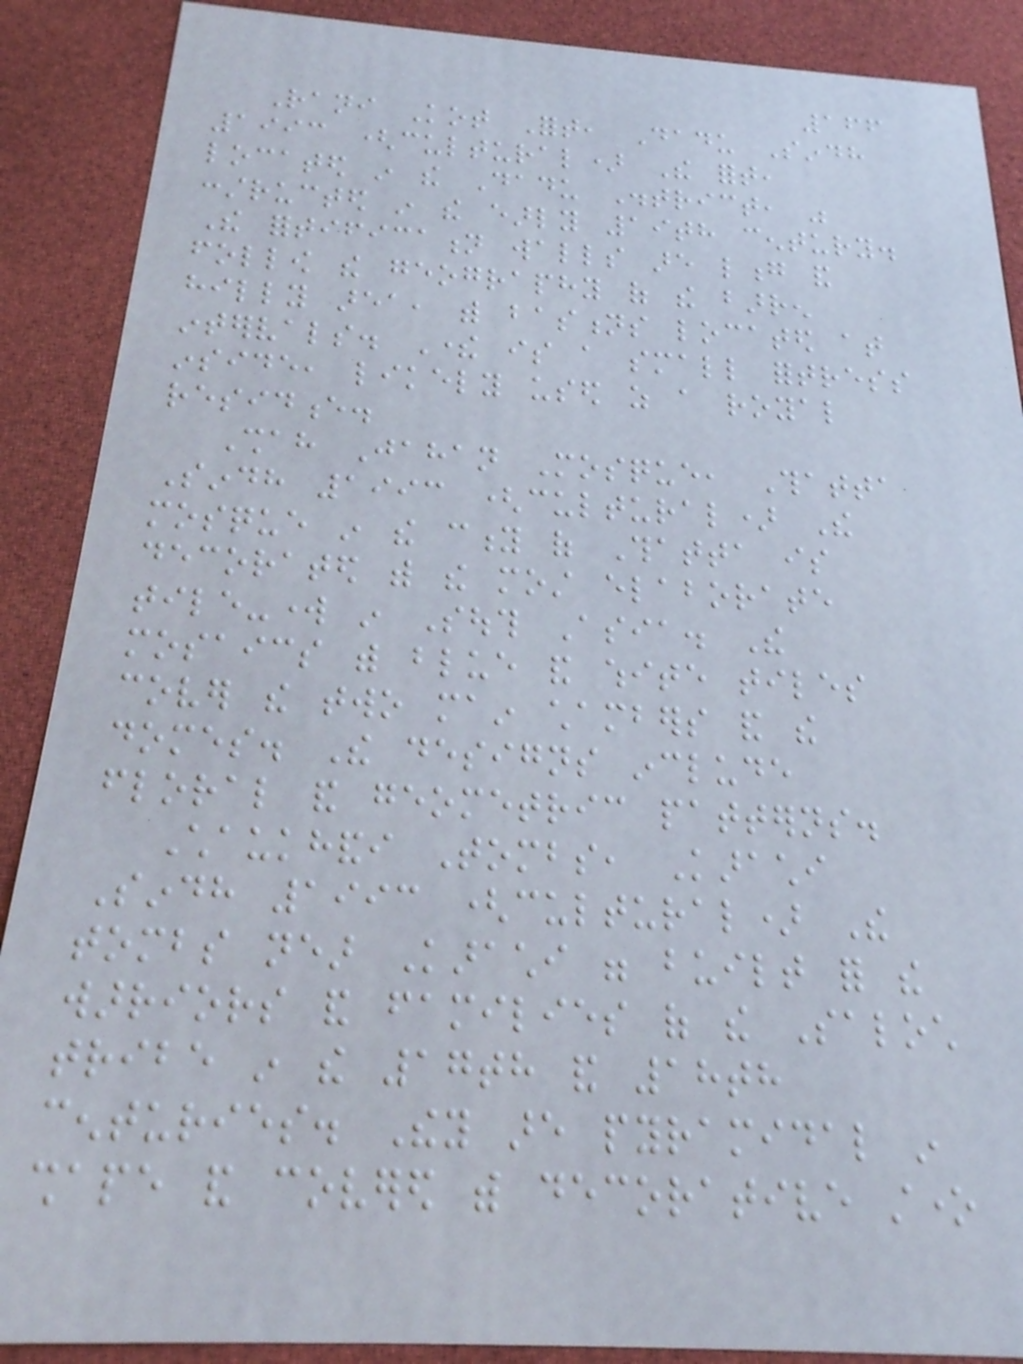166
Rani Kot Fort, Dadu Sindh
1993 (cultural) The fort,
located in the Dadu District, was
constructed in the early 19th century.
The fortification walls are long and
follow the geography of the barren
hilly area, with bastions located at
intervals. There is a small fortress
inside, likely used as a royal
residence.
Shah Jahan Mosque, Thatta
Sindh 1993 (cultural) The
mosque in the city of Thatta is
decorated with the most elaborate
tile-work in South Asia. The
mosaics with blue and white tiles
cover the two main chambers and the
domes. The designs include
floral and geometric patterns.
Chaukhandi Tombs, Karachi
Sindh 1993 (cultural) The
tombs near Karachi were built for the
warriors and families of the Saloch
tribe in the 17th and 18th
centuries. They are pyramidal in
shape and covered with decorative stone
